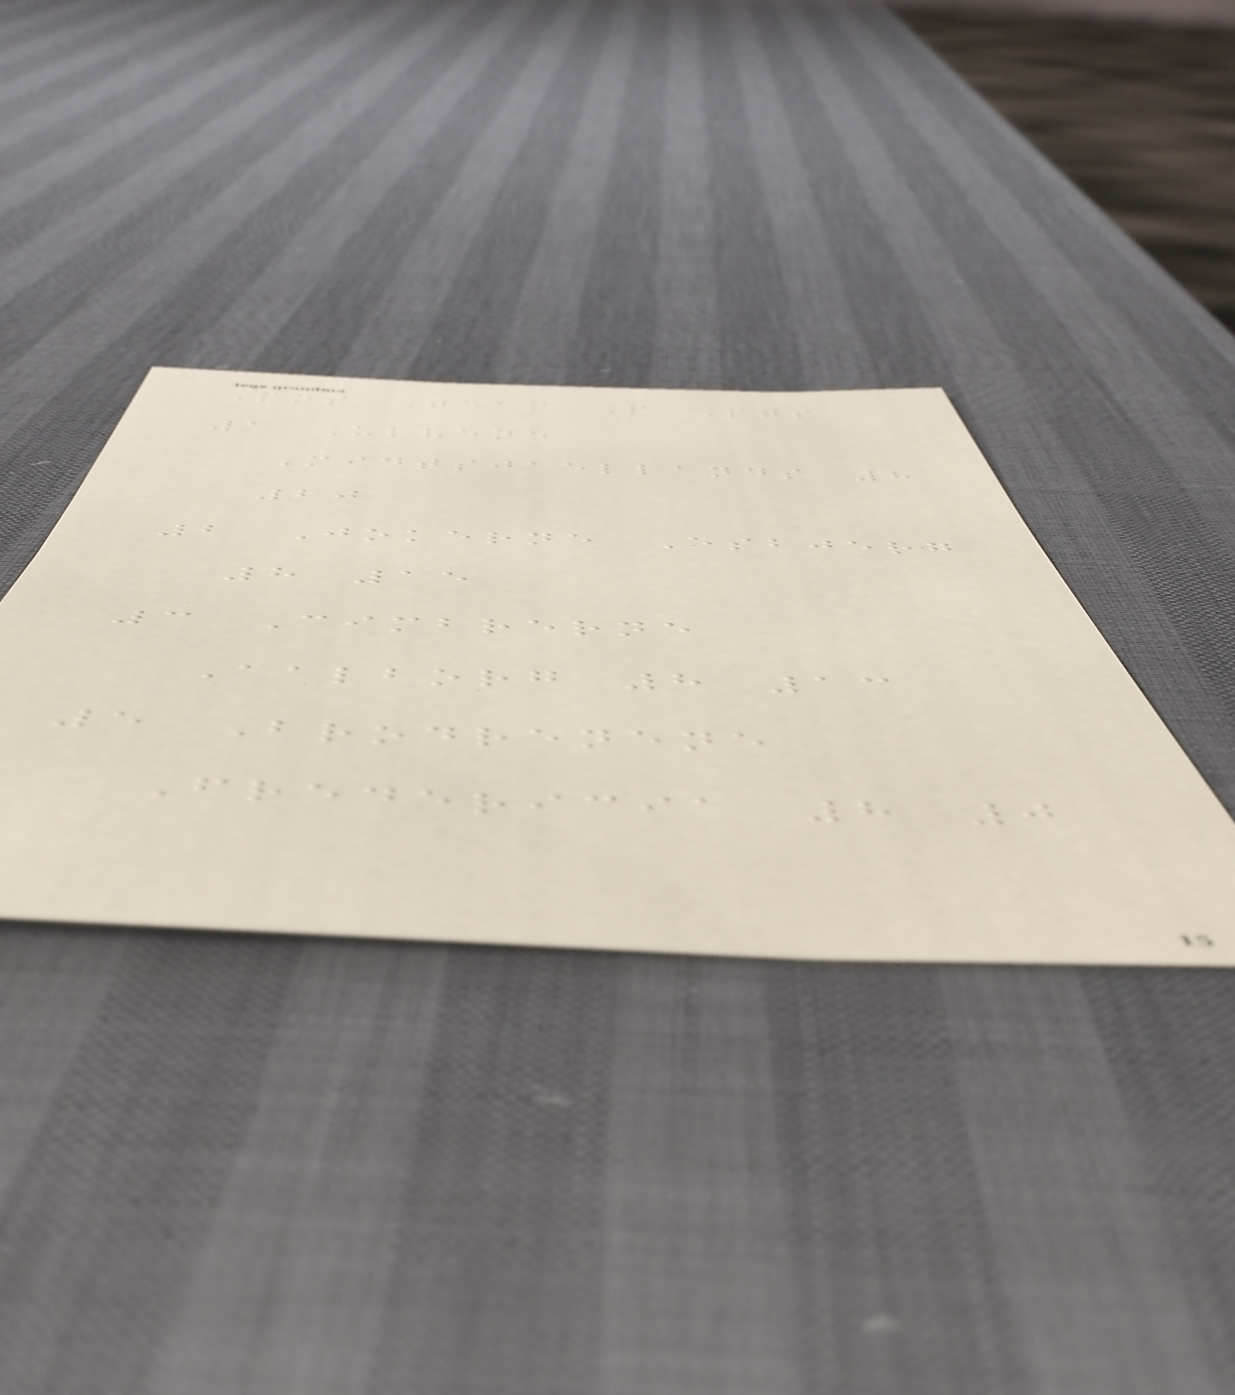Pos Team P Pts
1 Ulvene
Midtsjaellands 8
20
2 Jokerne Esbjerg
8 15
3 Cimbrerne
Aalborg 8 13
5 Brodrenene
Fredericia 8 0
